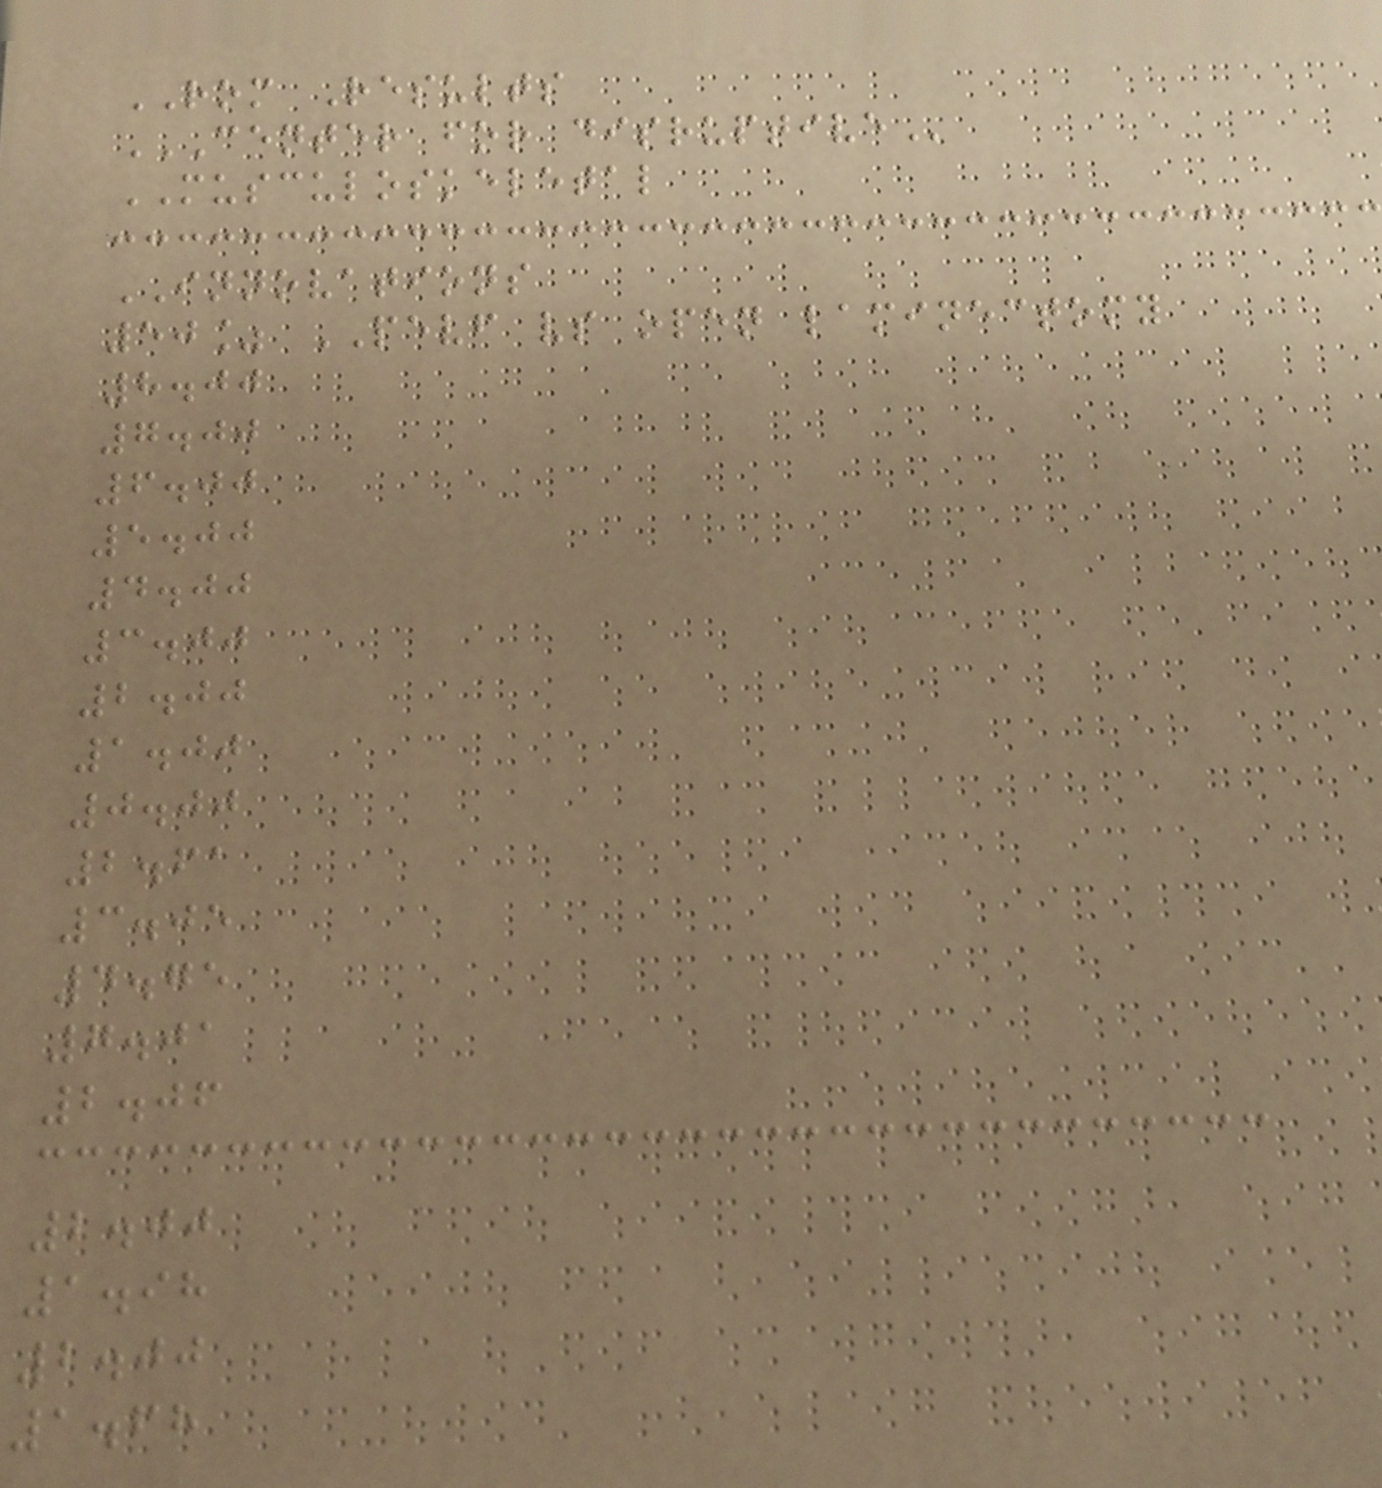ROM Results
CENTER FOR DISRUPTIVE
MUSCULOSKELETAL
INNOVATIONS
50% PEVF vs open laminectomy
8.00
7.00
6.00
5.00
4.00
3.00
2.00
1.00
0.00
2.61
3.05
4.75
7.01
2.06
2.00
1.98
2.00
1.68
